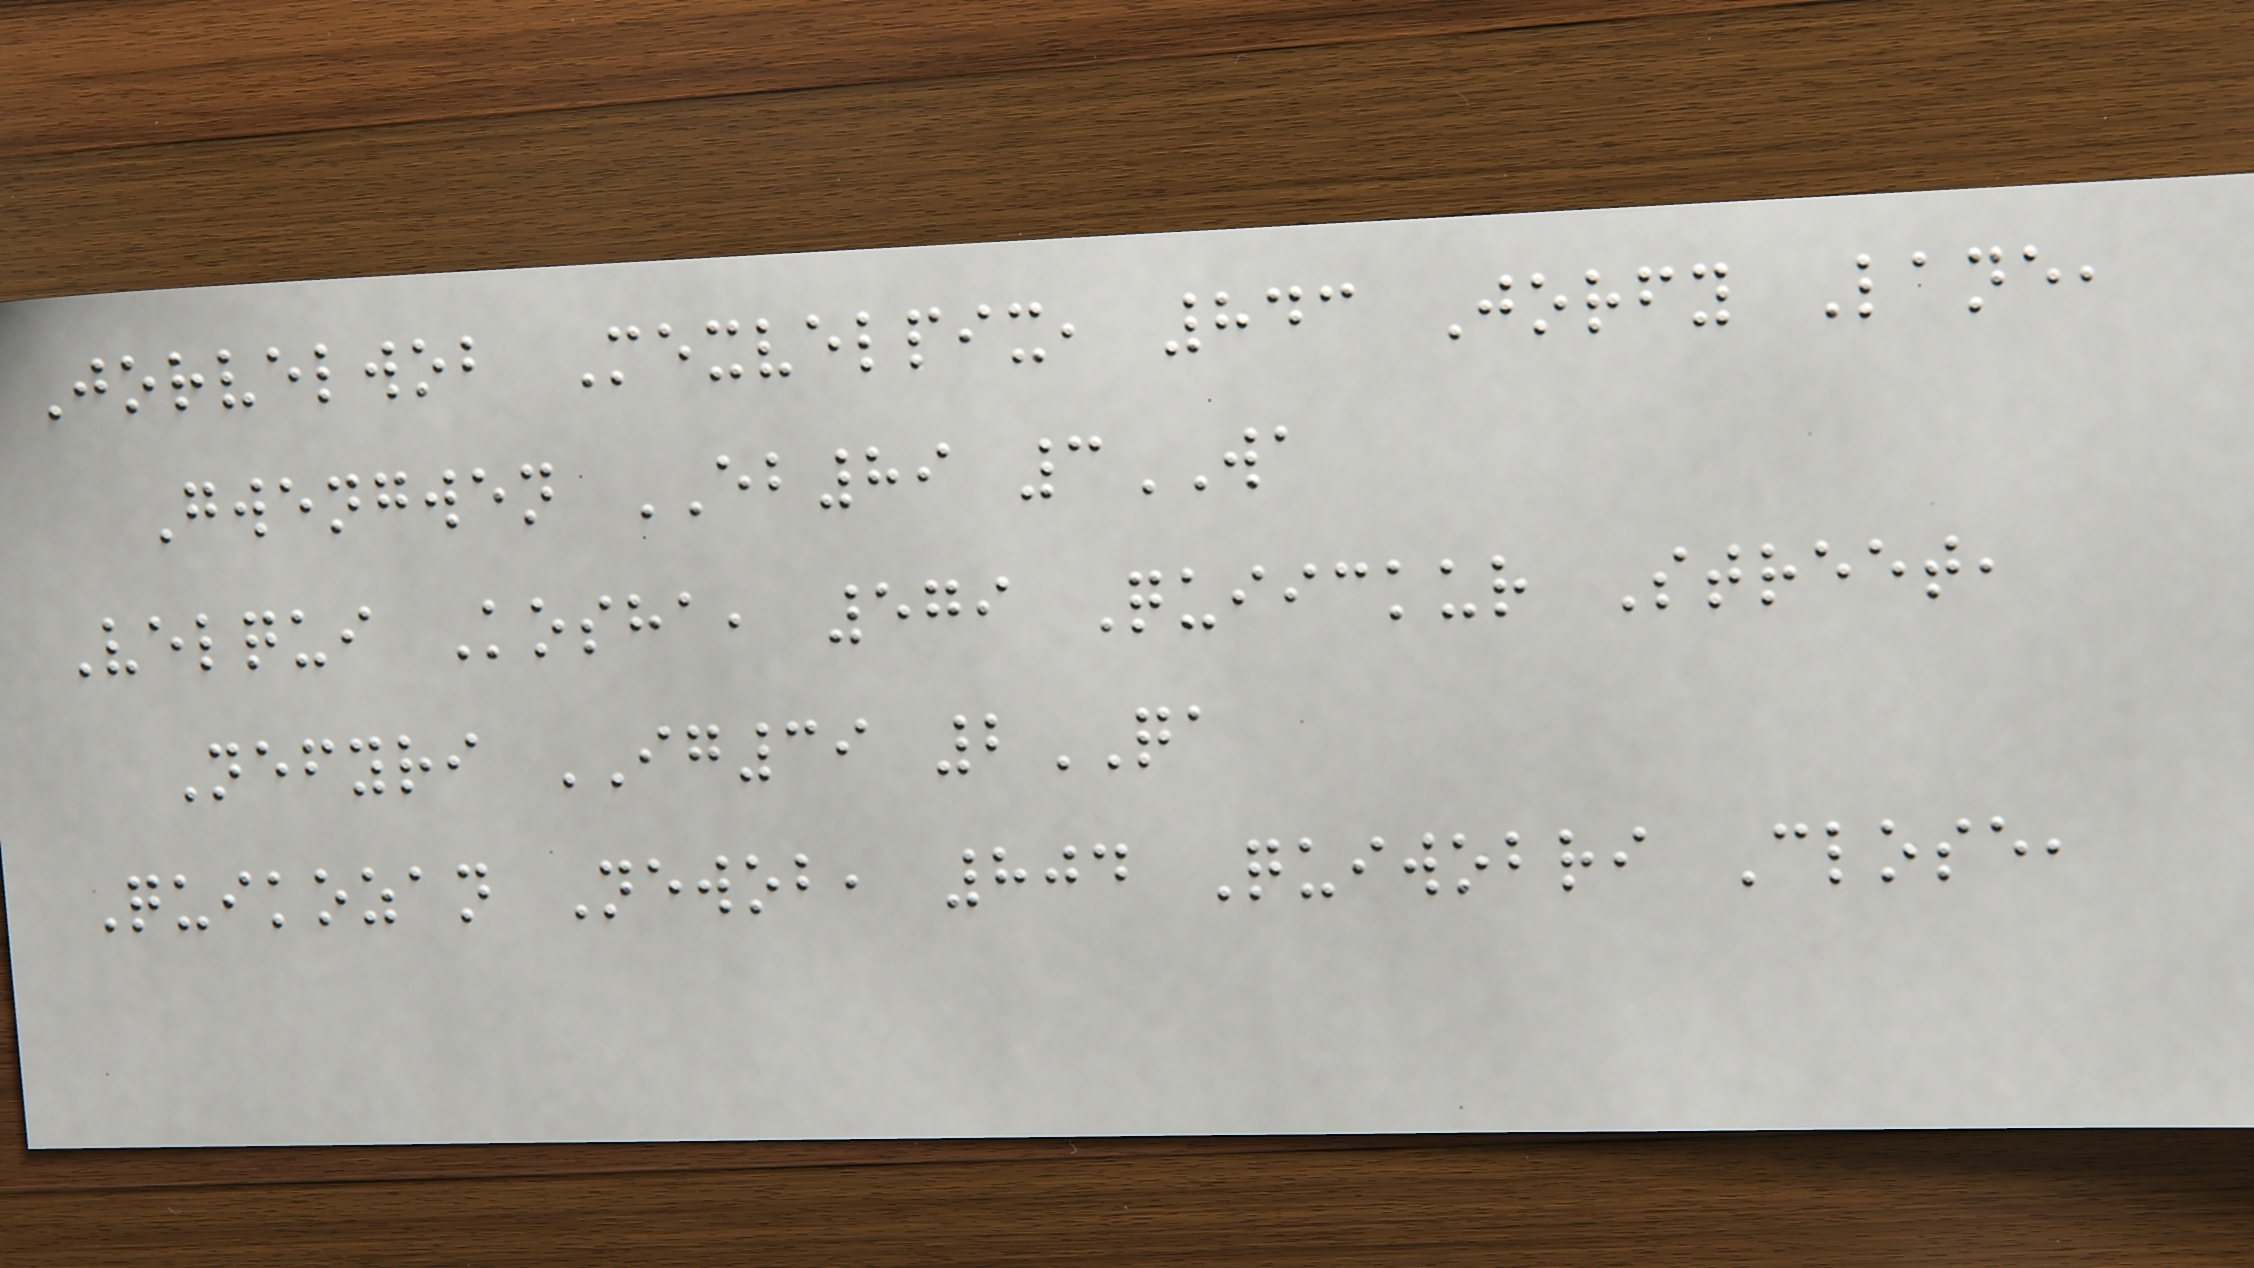Jorvelwob Mexvelpix, 843 Jorfy Lane,
Gwengwen EB89 3WA
Velqui Kosha, 579 Quiickur Street,
Nefyri IG39 2QA
Quikozan Newob, 804 Quiwobri Close,
